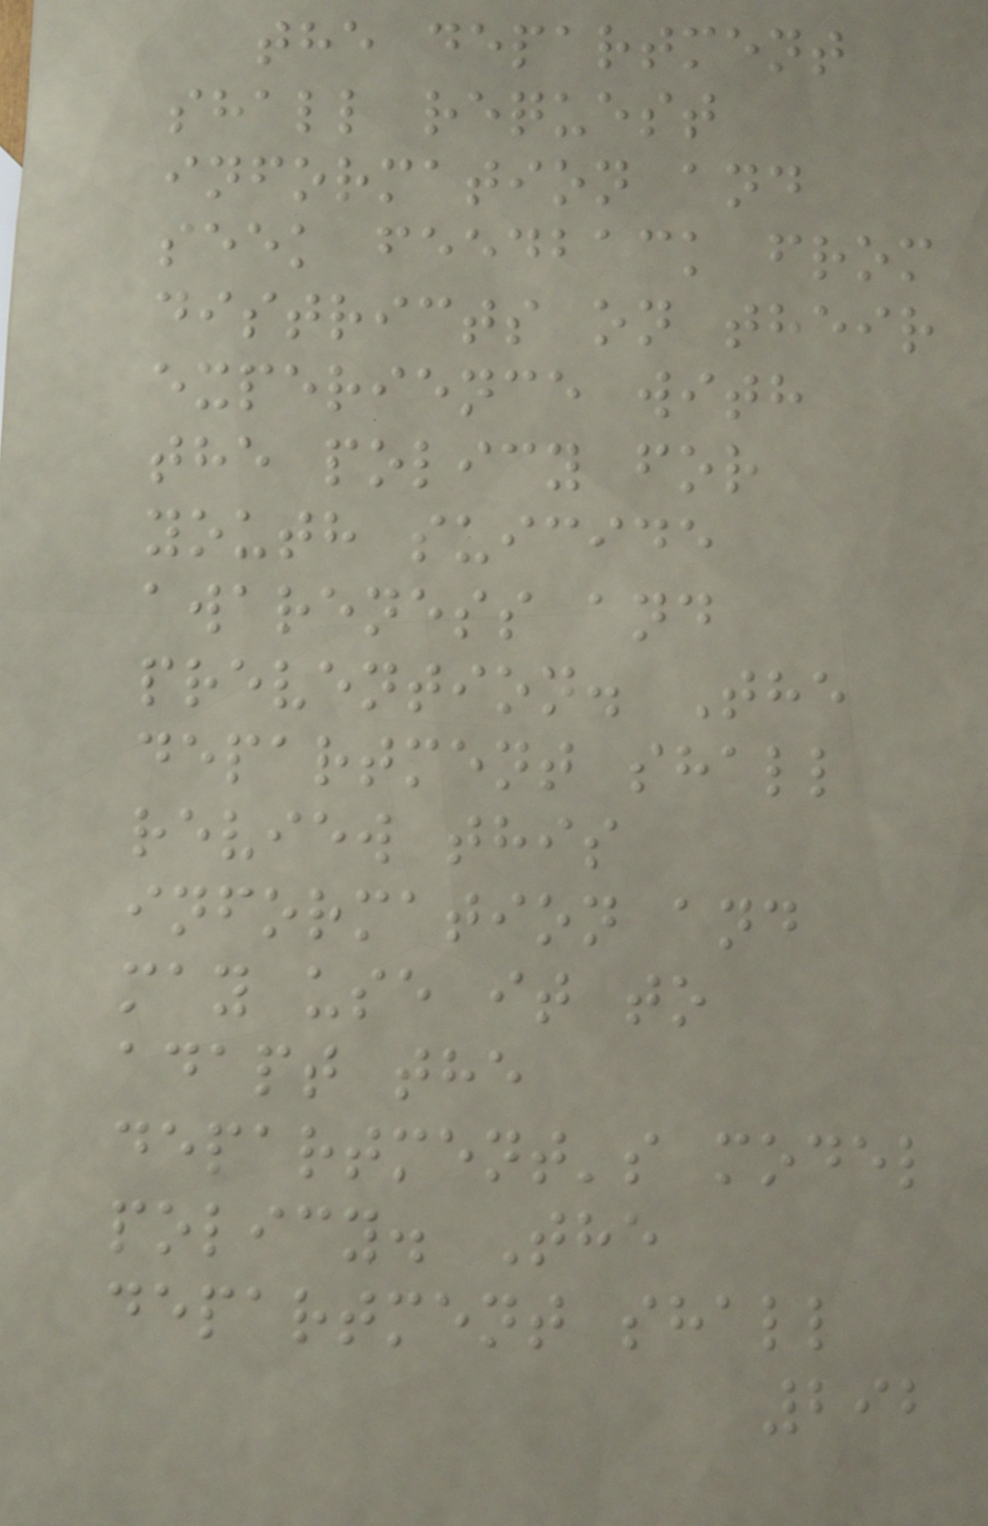the department
shall request
information and
seek feedback from
districts on their
experience with
the policy for
youth suicide
awareness and
prevention. The
department shall
review this
information and
may use it to
adapt the
department's model
policy. The
department shall
292
